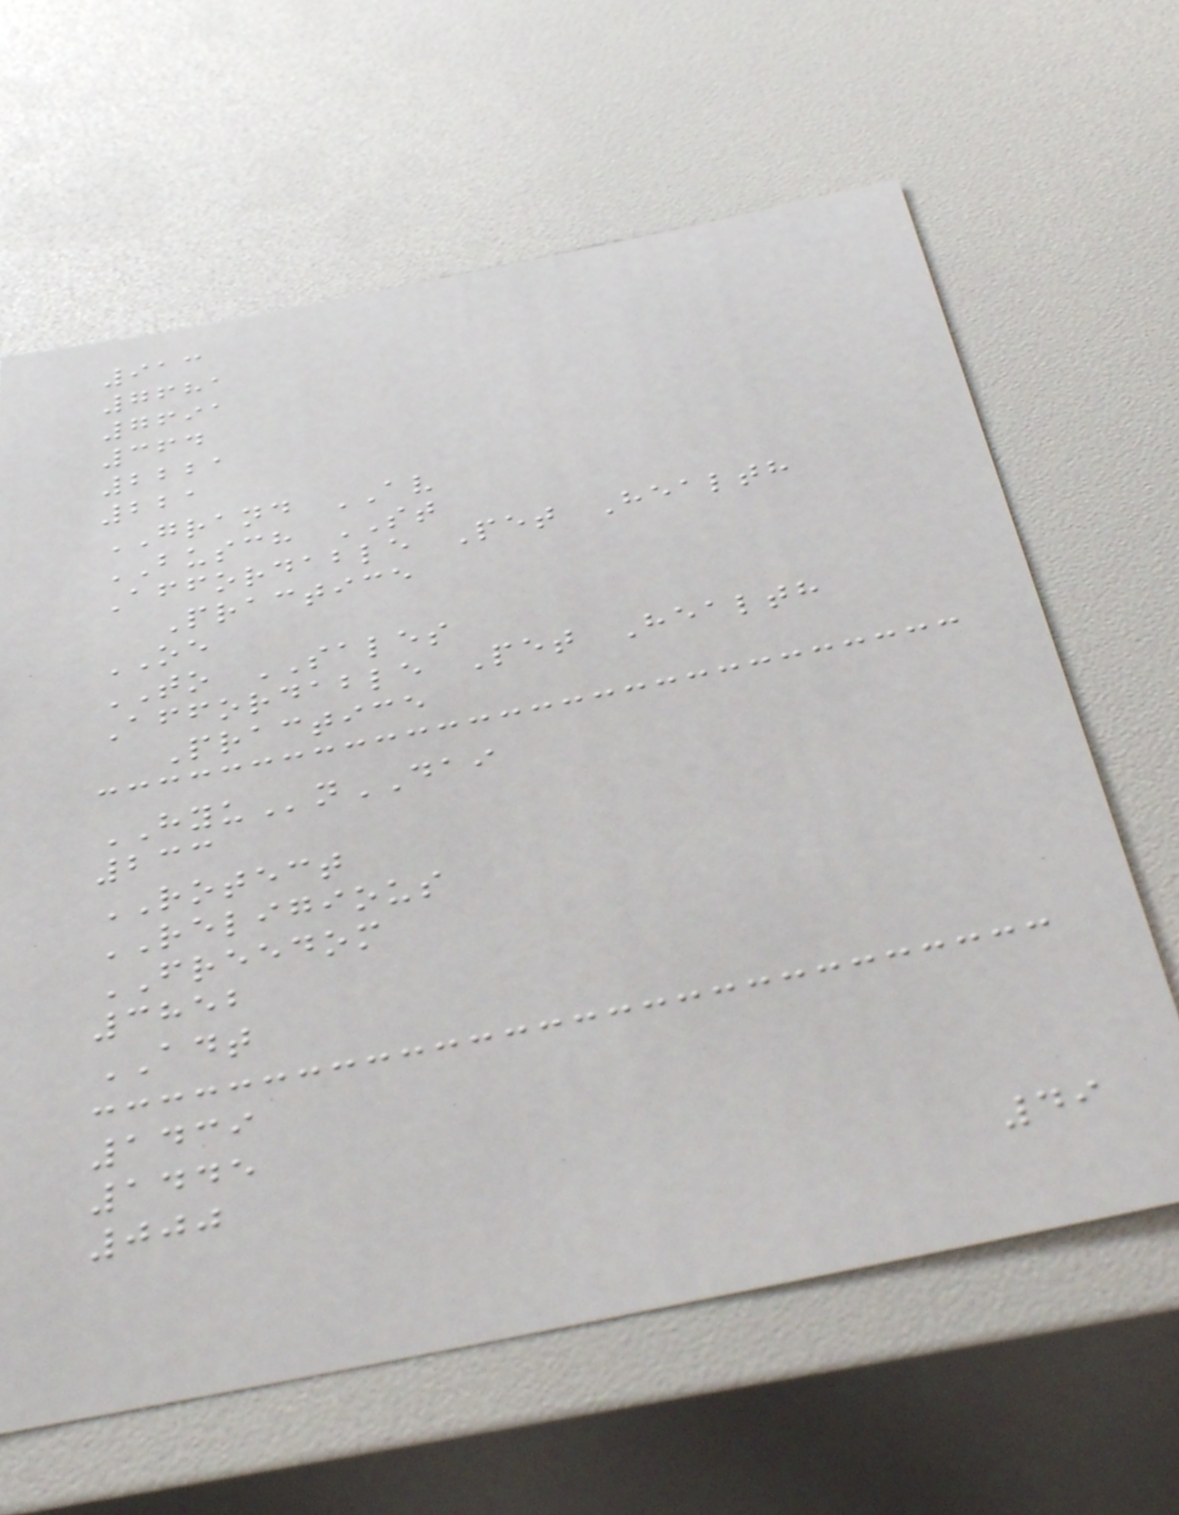913
7681
7691
364
2221
221
GRAND AV
BUSCH ST
Affordable Pet Health
Practice
OE
TO SALES
Affordable Pet Health
Practice
HYUnDAI
233
ROTECT
RELIGIOUS
FREEDOM
3852
ADT
1439
1445
000
49
